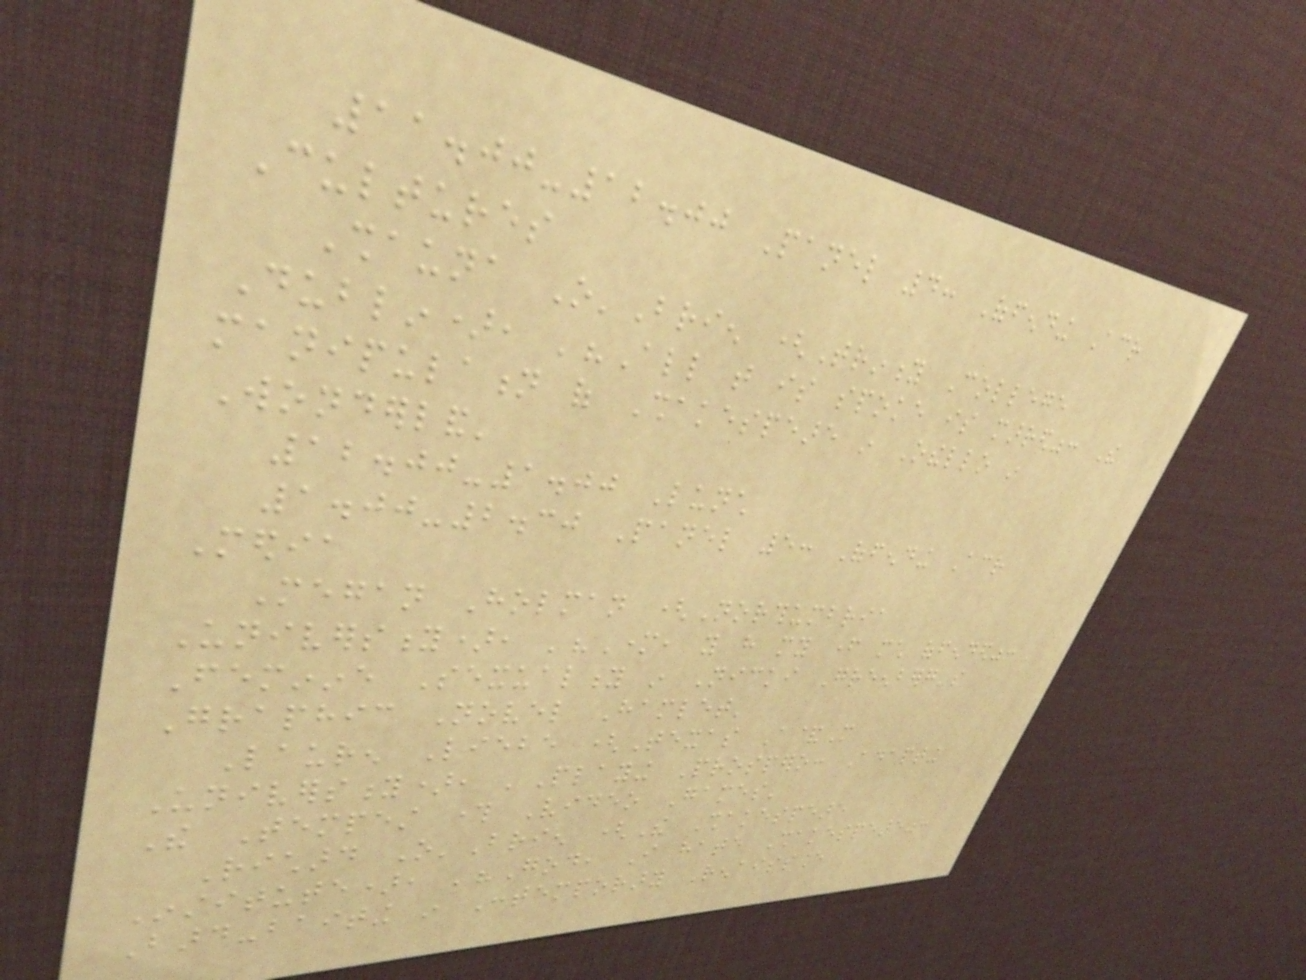11.00-12.00 Panel 4: Offending Across
Cultures
Shauna O'Brien (Trinity College
Dublin), '"All that is spoke is marred": The
manipulation of Shakespeare in Othello in
Wonderland'
12.00-1.00 Lunch
1.00-2.30 Panel 5: Offending Across
Media
Megan Holman (Northumbria
University), '"Mother, you have my father much offended":
Feminine Sexuality in Nicki Greenberg's
Graphic Novel Hamlet'
Lauren Liebe (Texas A&M
University), 'Playing Prospero: Adapting
The Tempest through Video Games'
Richard O'Brien (The Shakespeare
Institute), '"God, I hate Shakespeare":
Bard-baiting in Contemporary Renaissance
